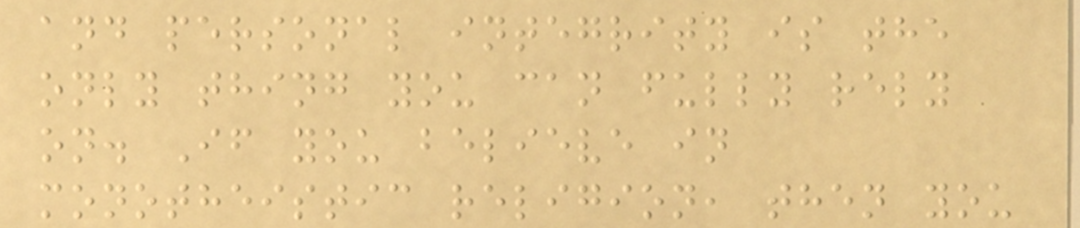and personal integrity is the
only thing you can fully rely
on. If you believe in
monotheistic religion, then you
